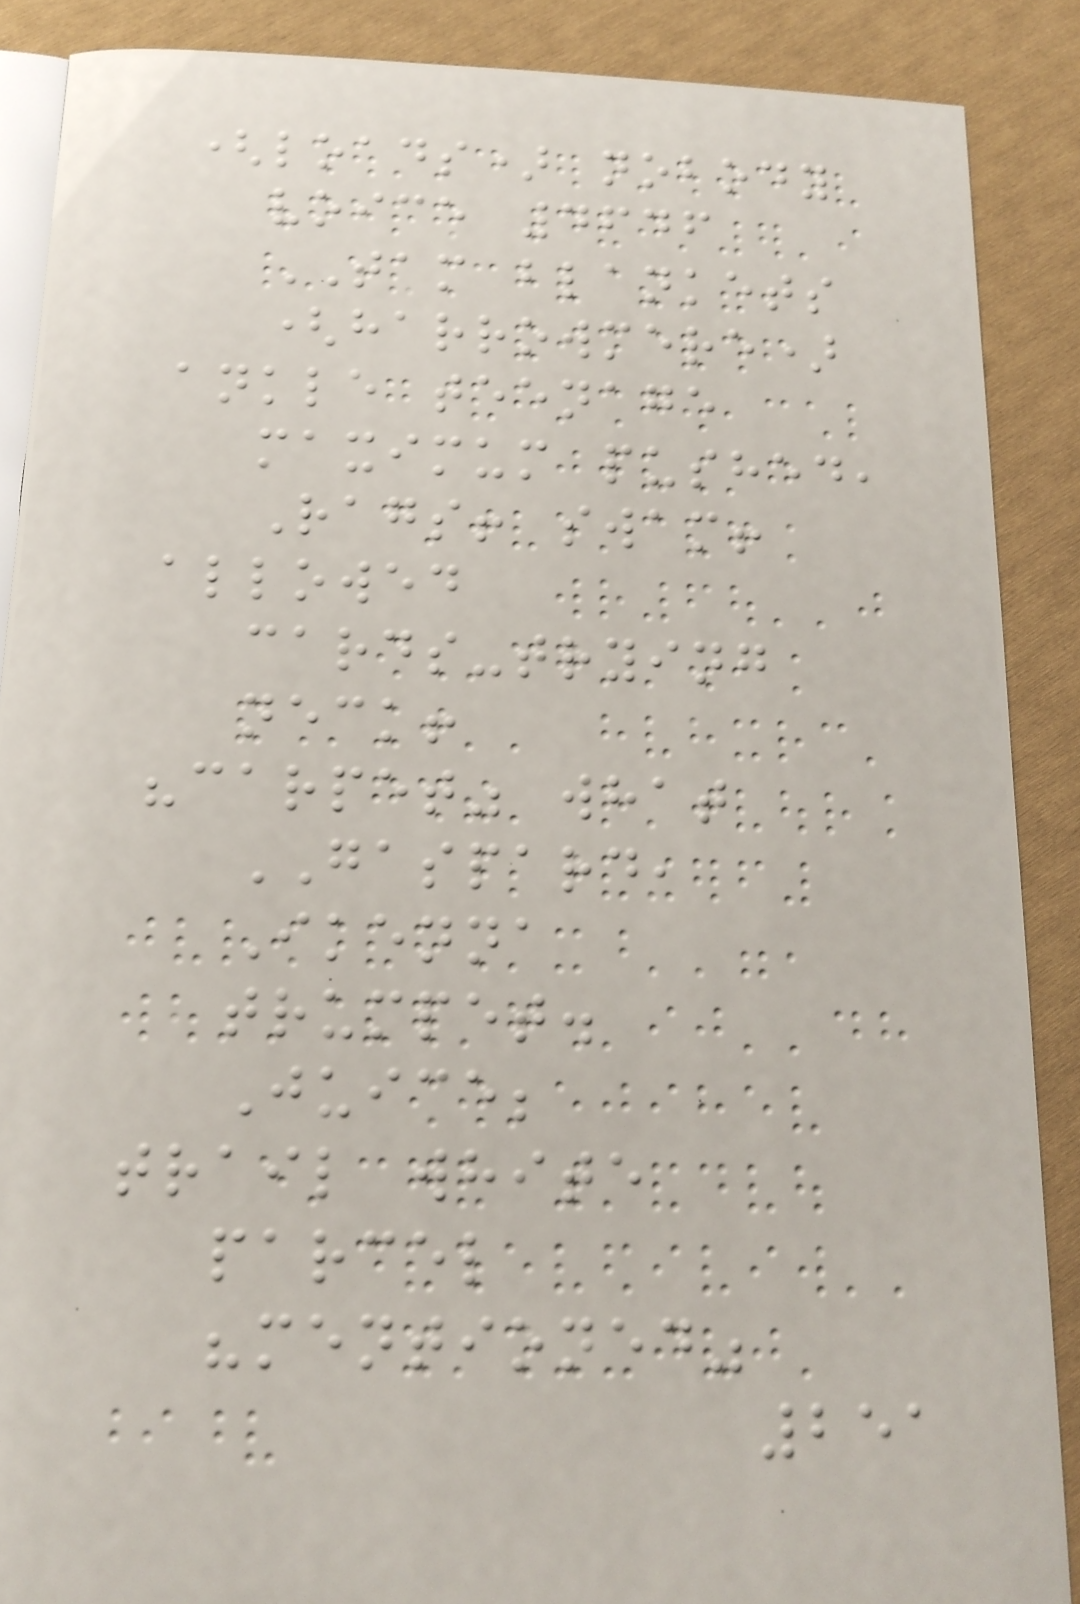(loads) nobody
voice 4646
TAM blankets
(harrowmere)
ankle teenage
maximum pushed,
Rags! swam!
allowed
cards-trying
neck!
"carpet" what
GASPARD,
Ikenna
trumpet.
Juice;
trail white
parcel
"mentioned"
251
